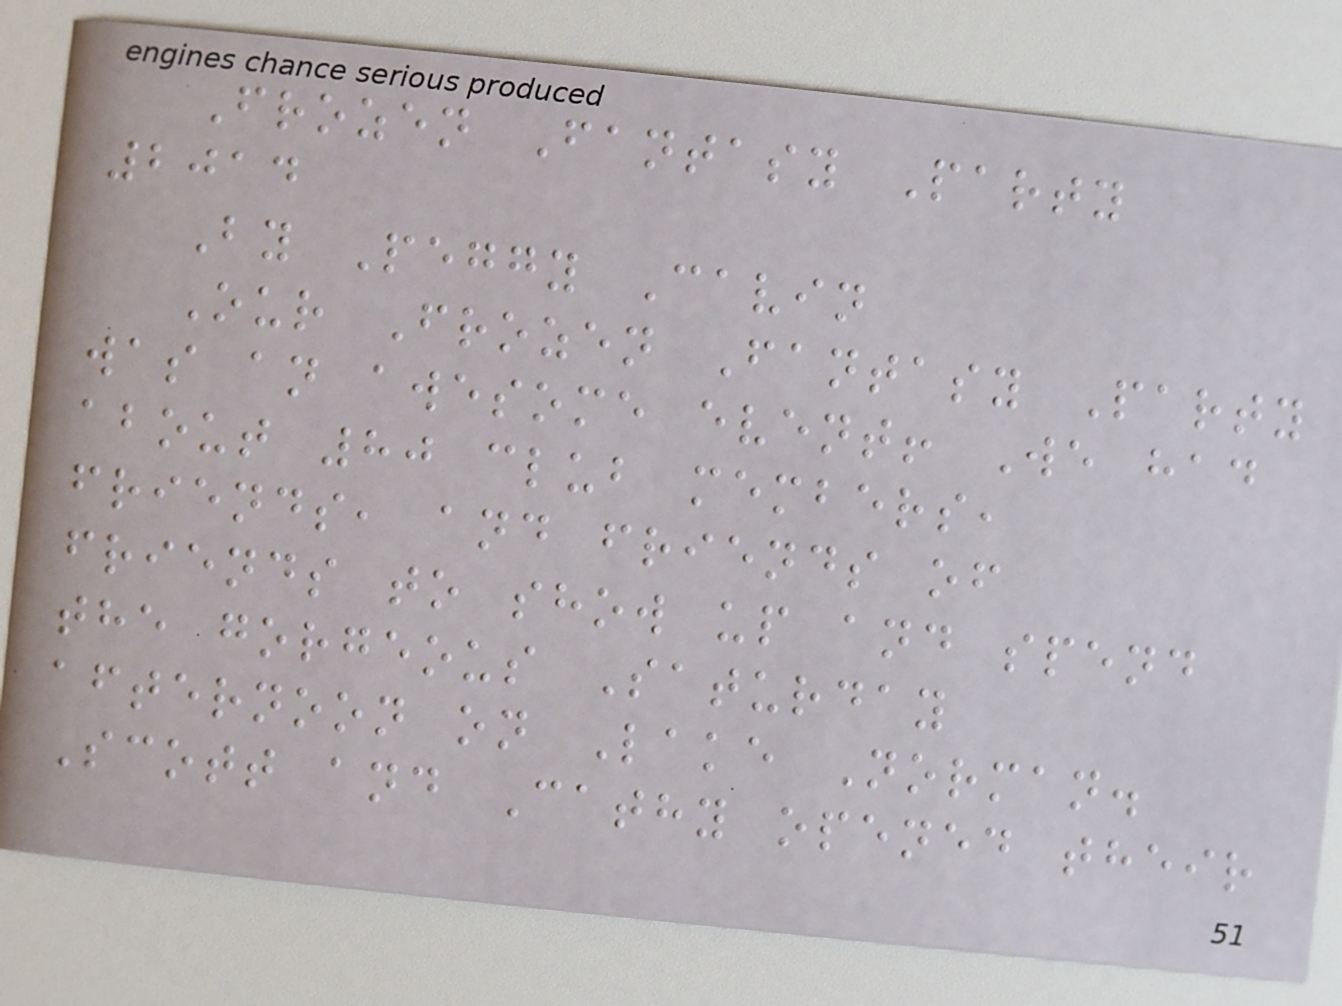Frozen Fantasy Party
2014
By Peggy Cavin
Our Frozen Fantasy Party
was an awesome event! We had
about 80 club members,
friends, and friends of
friends to show up and spend
the gorgeous Saturday
afternoon on Lake Norman.
Scott and Cathy opened their
